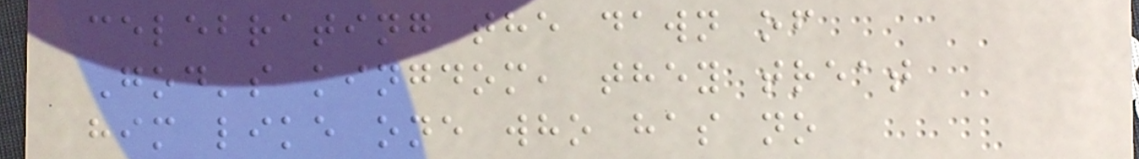celebrating the dawn of
God's kingdom, they treat
him like one who has no
